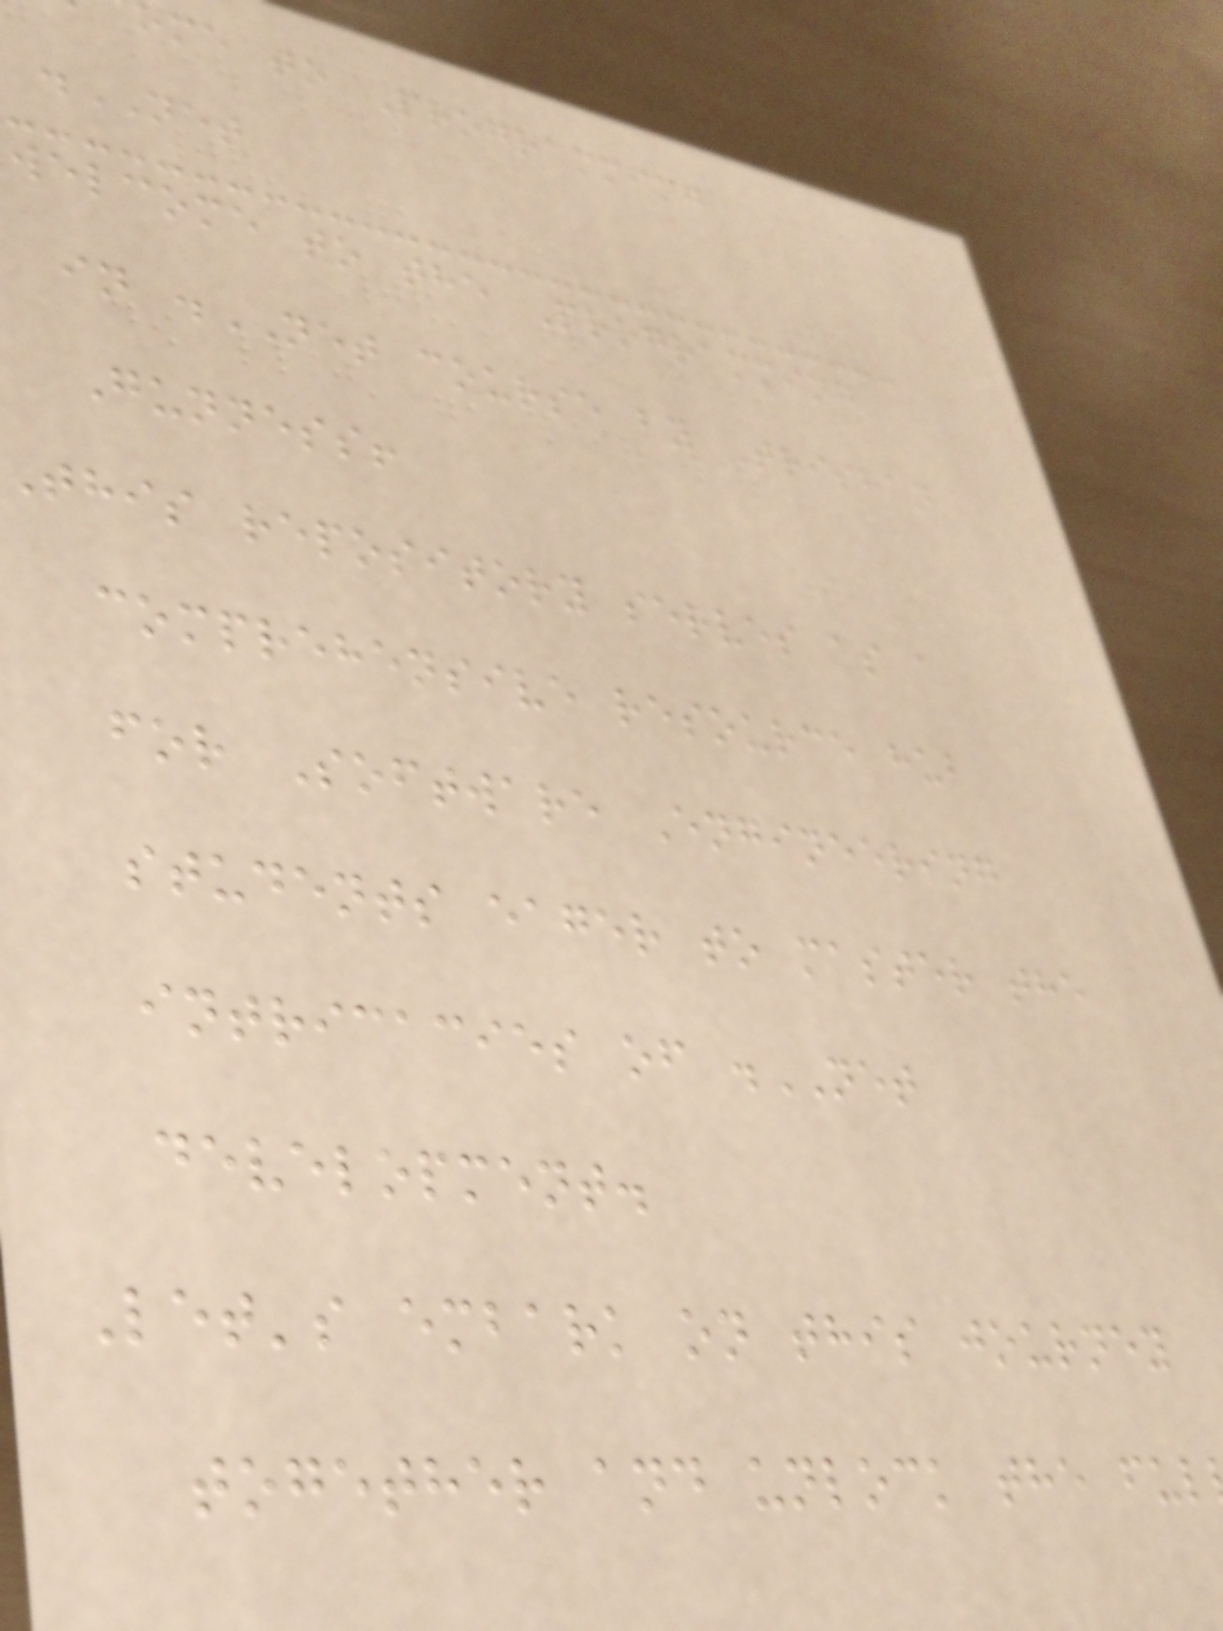me to Programming
.NET
welcome to the Programming
in .NET course by Trishan
Gunness!
this repository serves as a
comprehensive resource hub
for Software Engineering
students eager to master the
intricacies of .NET
development.
Let's embark on this journey
together and unlock the ful
